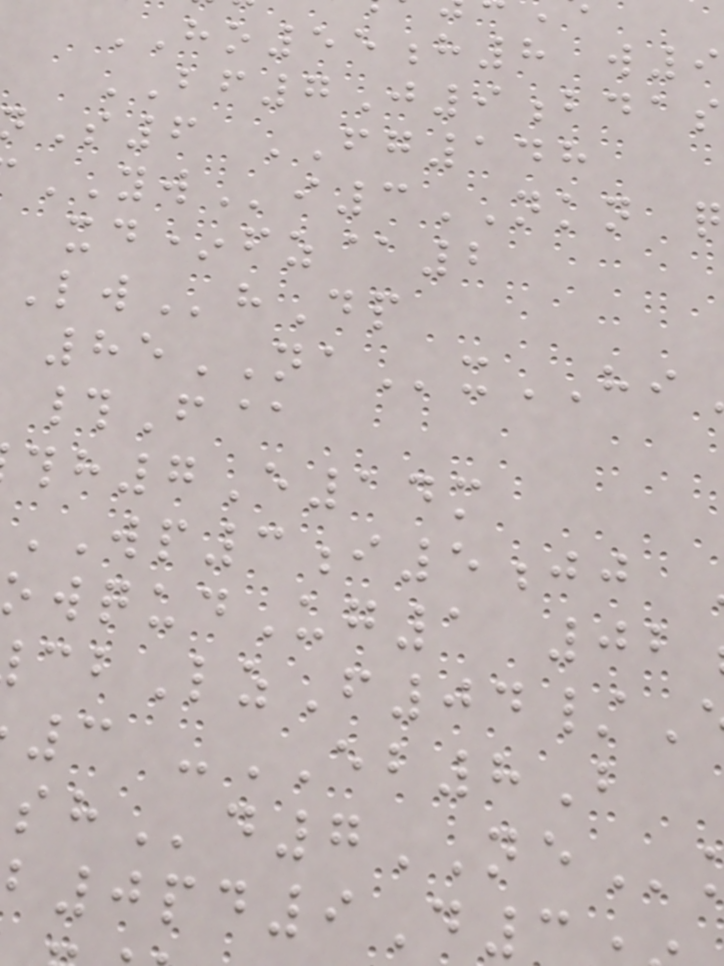HO55h8 w9
BF7J9bdas
S6 FG148
YWi3NKN q
xd*fz@2
hDp
85NAxHI
#F@
h7E14m
WP3i5jj
wqudUg1 02
3 -EB8B
